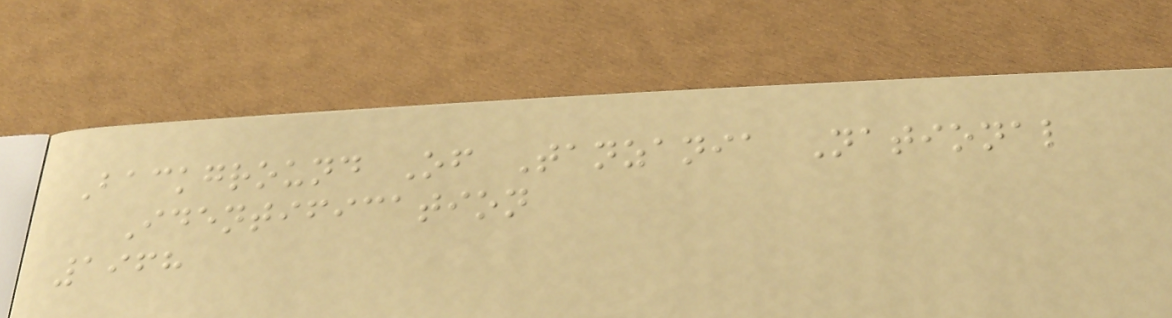Background Of Tanzania National
Identification
1968
